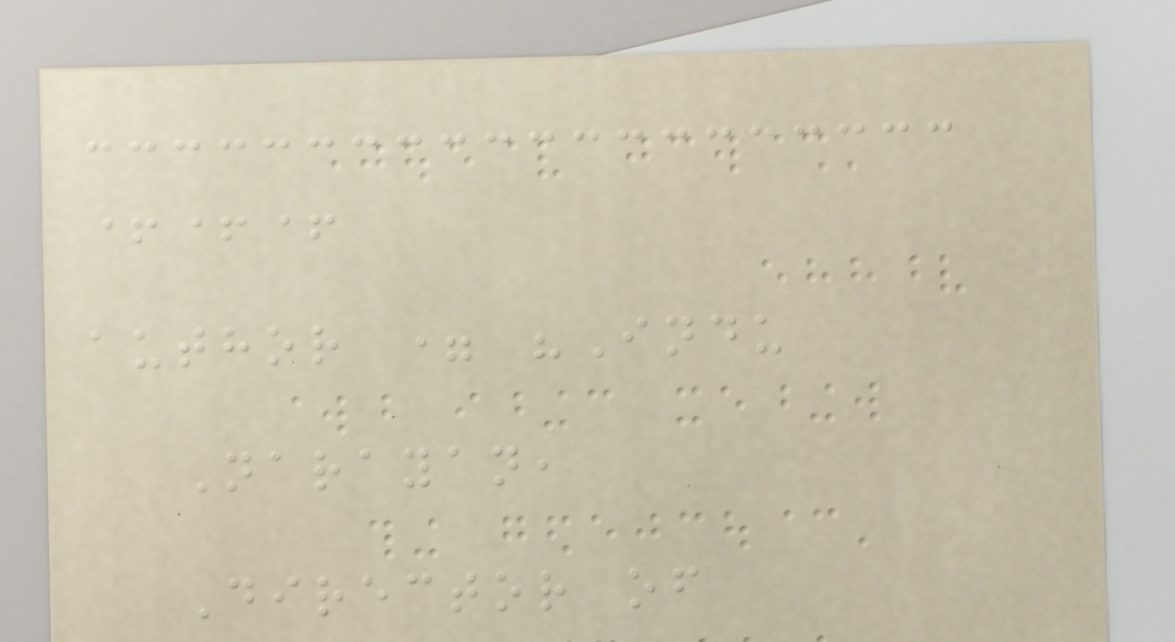+++
author = "Indu
Narayan,
Director of
